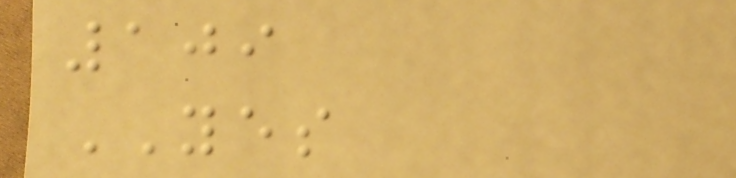109
YES
